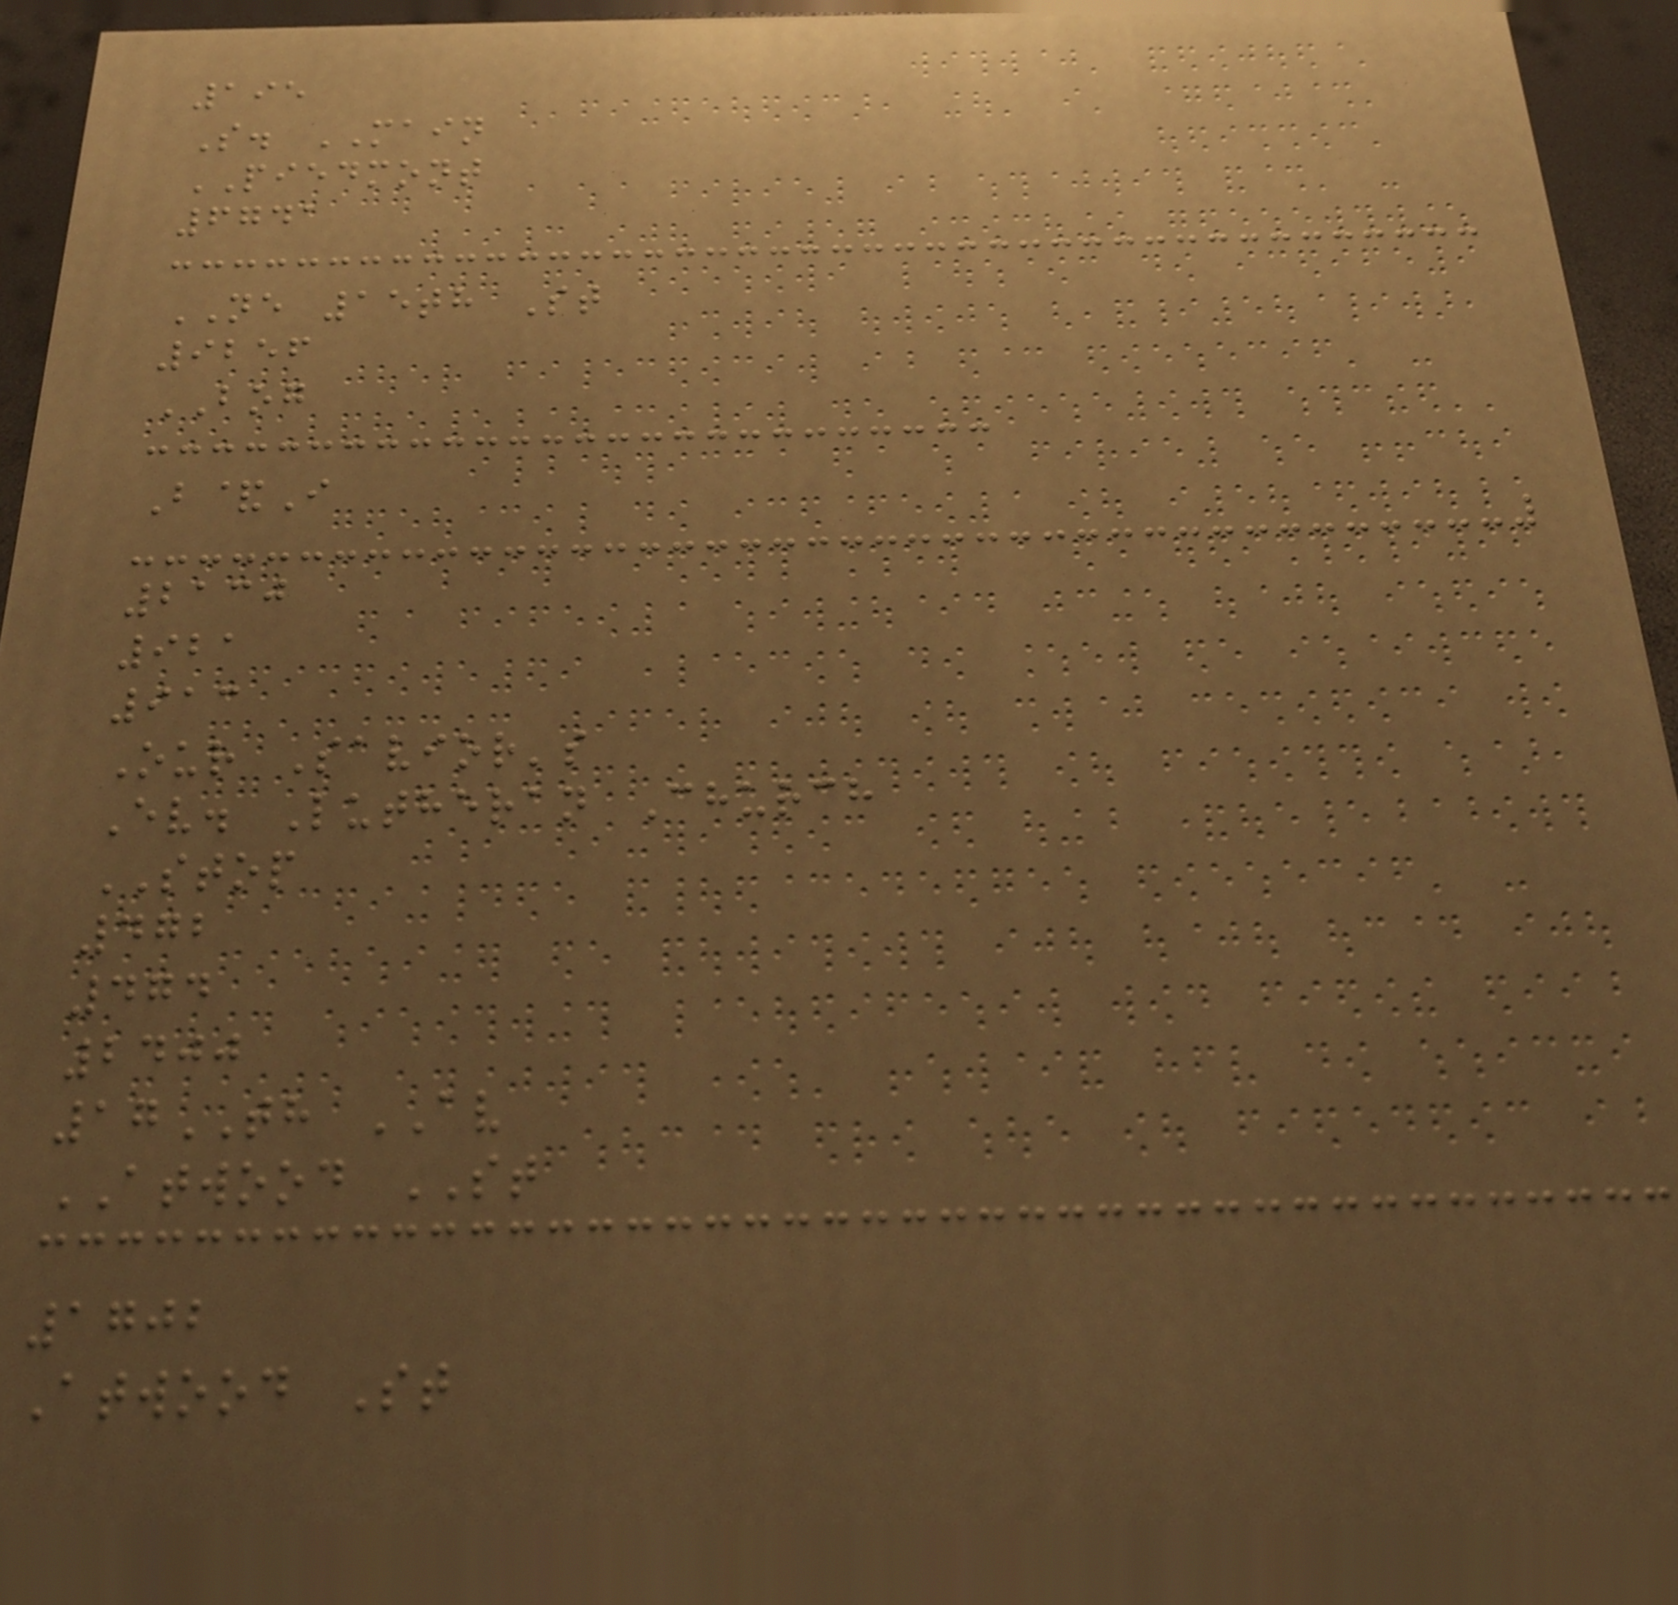195
S. MAIN
PIEDMONT
6741
NE 15th St
9256
BOG
B&I
2130
921
913
Our Savior's
Ev. Lutheran Church
STOP
472
474
2400
17TH AV
ATWOOD ST
1702
Atwood St
